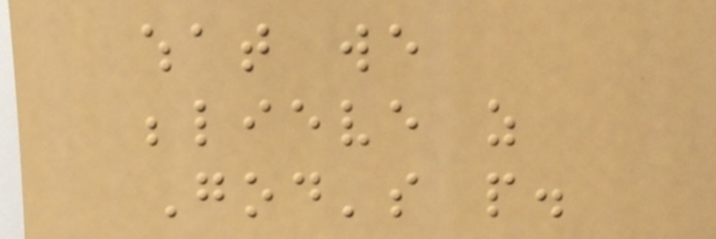what we
believe as
God's people.
